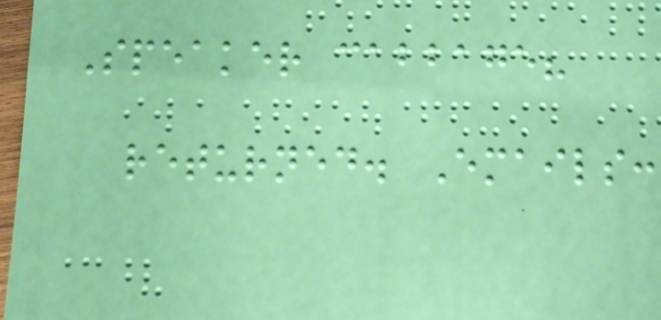Speaker cabbage?
returned. Emails:
